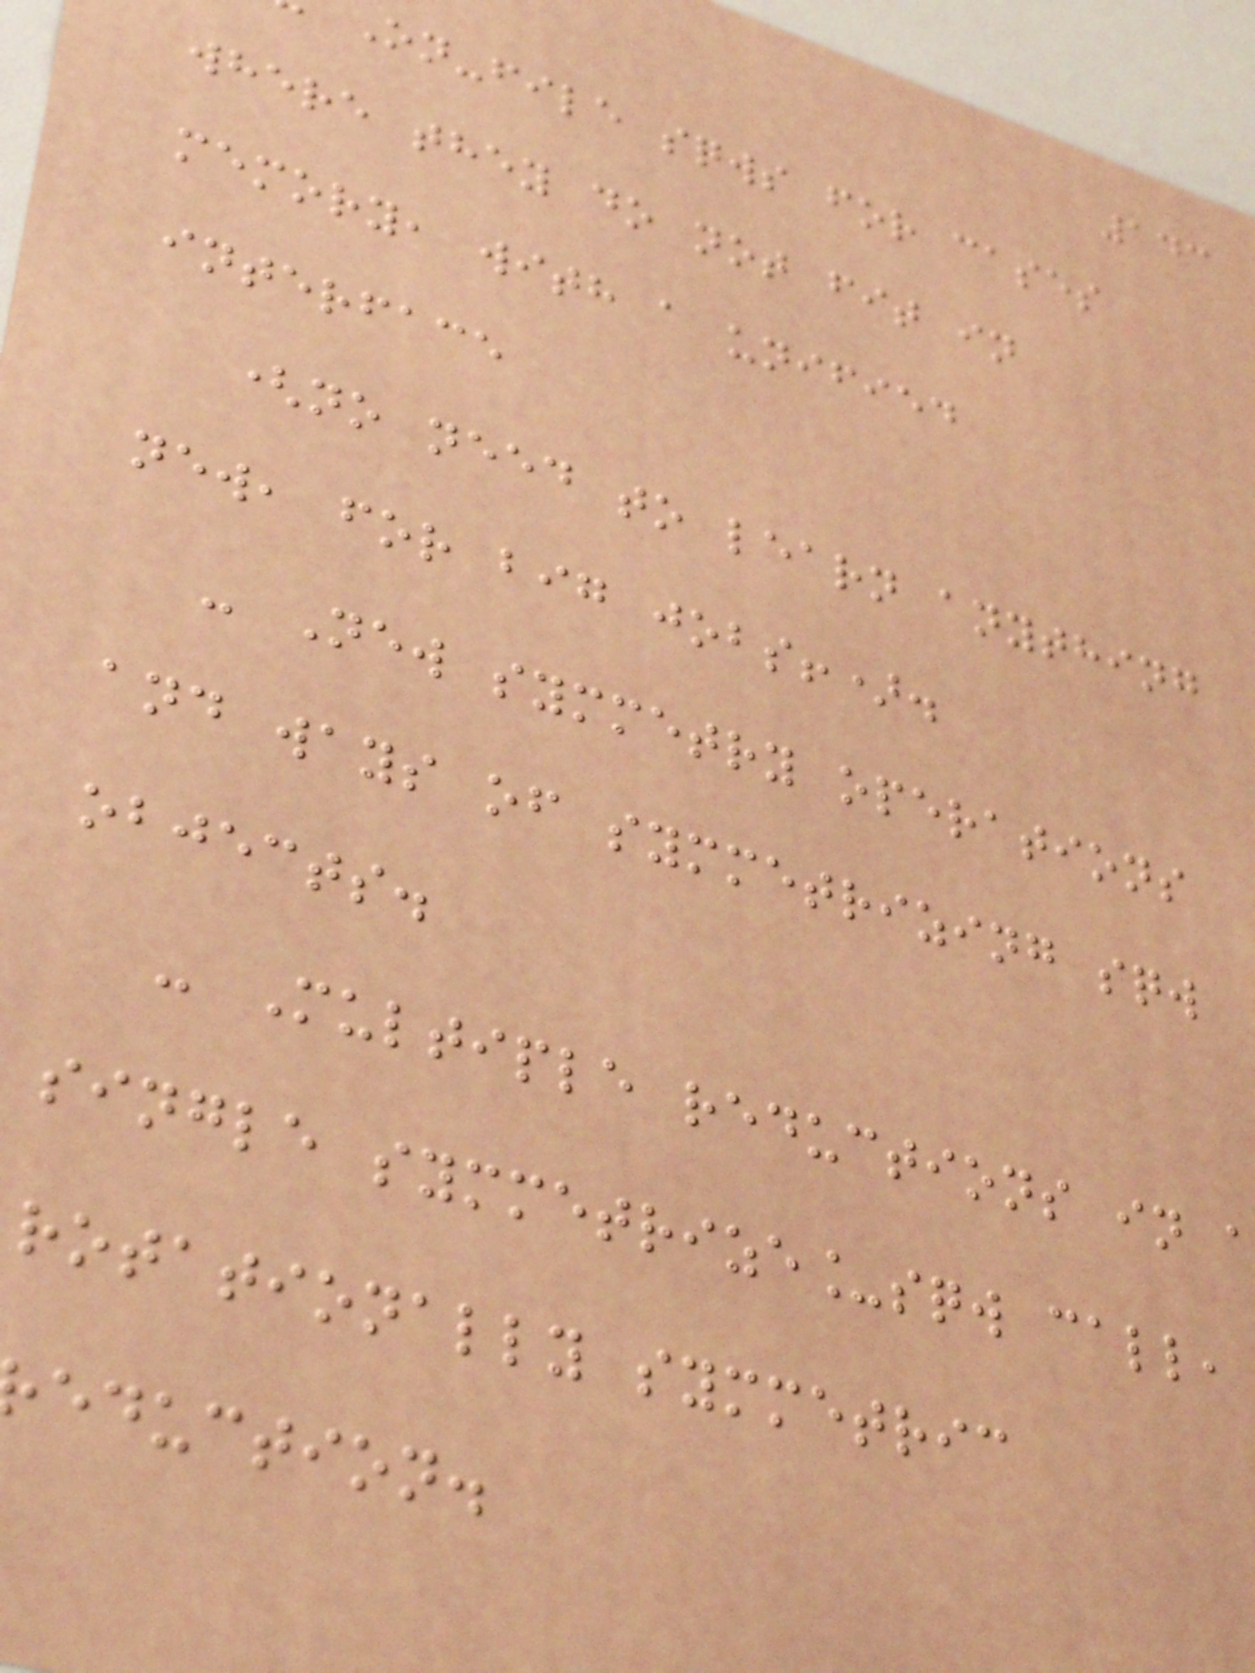143
On-file sqws for cases
where they do not fit in
memory, with a unified
interface
(no need to learn anything
new, for big jobs!).
- New symmetry operations
and ways of symmetrizing sqw
objects.
- Multiple reductions in
single symmetrize_sqw call,
rotationally symmetric
eduction.
